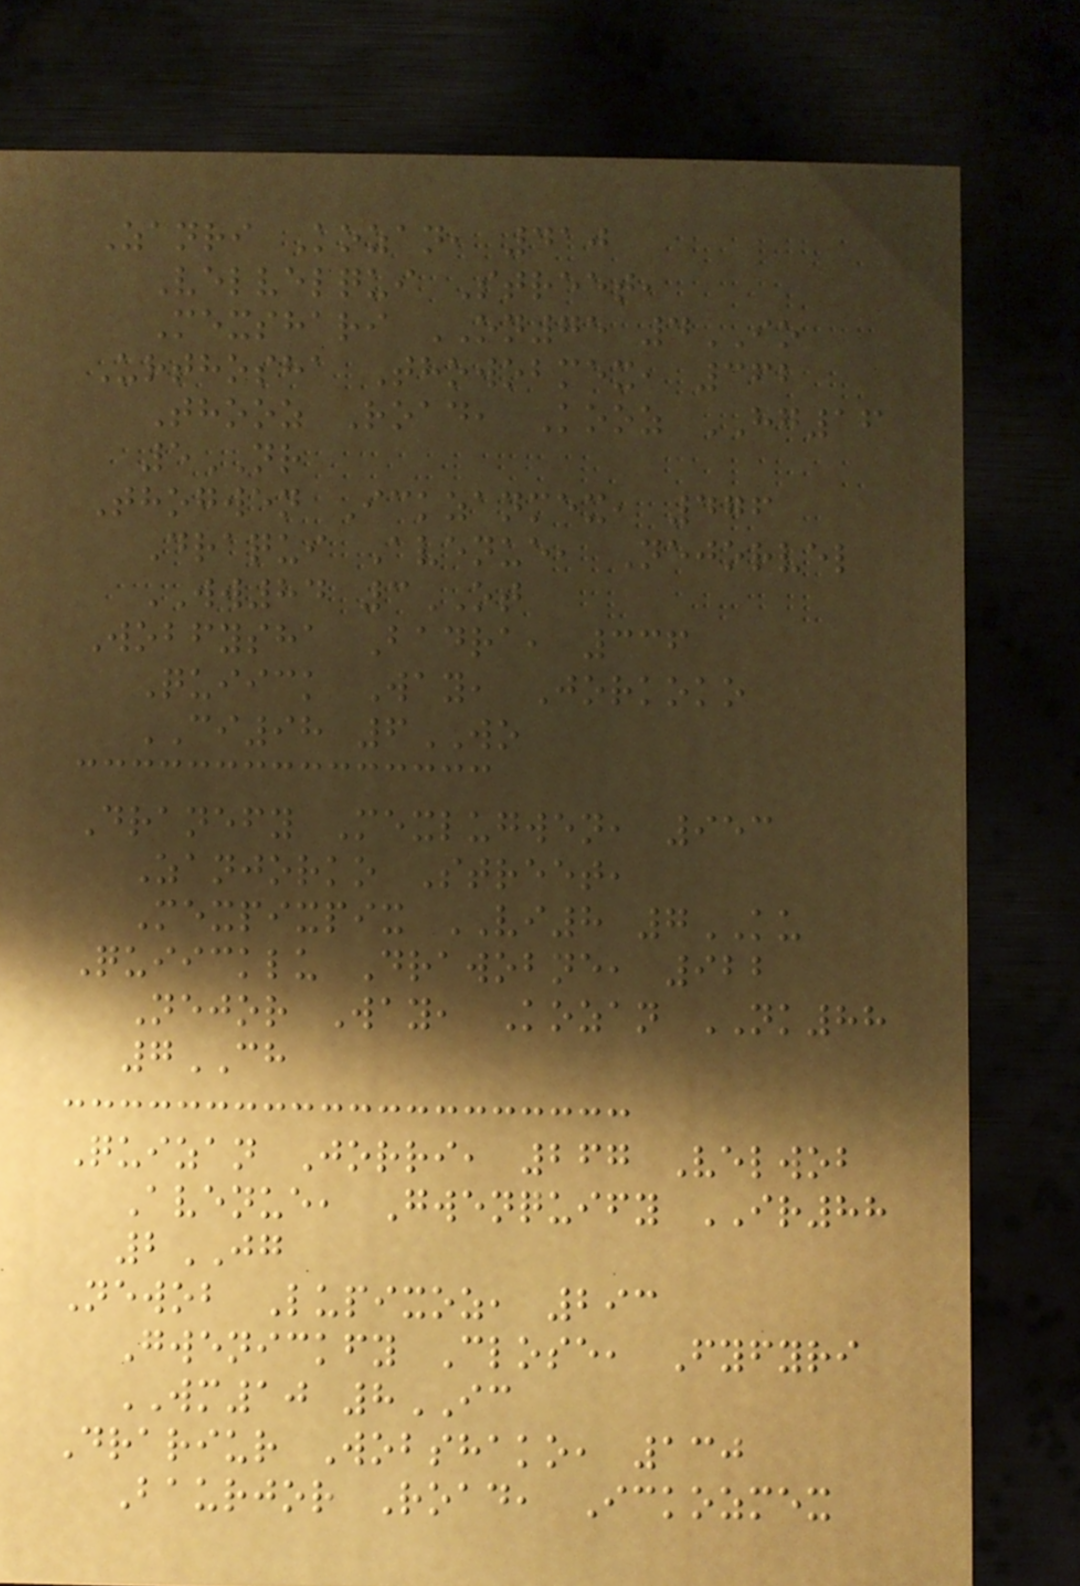Zanri Kozan, 410
Velvelqui Street,
Mexshari ON75 4IO
Urthosha Thowobmex, 362
Thooz Road, Kooz HG16
5NR
Thogwen Ickzanmex, 476
Draqui Avenue, Nejorvel
WW84 3OT
Wobfysha Badra, 336
Quiick Way, Jorkoko
CI98 6WO
Dranefy Mexlugwen, 953
Zanjorko Street,
Mexpixpix VI8 7KU
Quiicklu Drawobne, 922
Nejor Way, Kozan NK88
7CH
Quizan Jorri, 267 Velwob
Avenue, Gwenquify IR88
2JG
Newob Lupixoz, 293
Gwenickfy Close, Fyfyri
WM10 8IC
Drariur Wobshako, 130
Baurjor Road, Ickozmex
